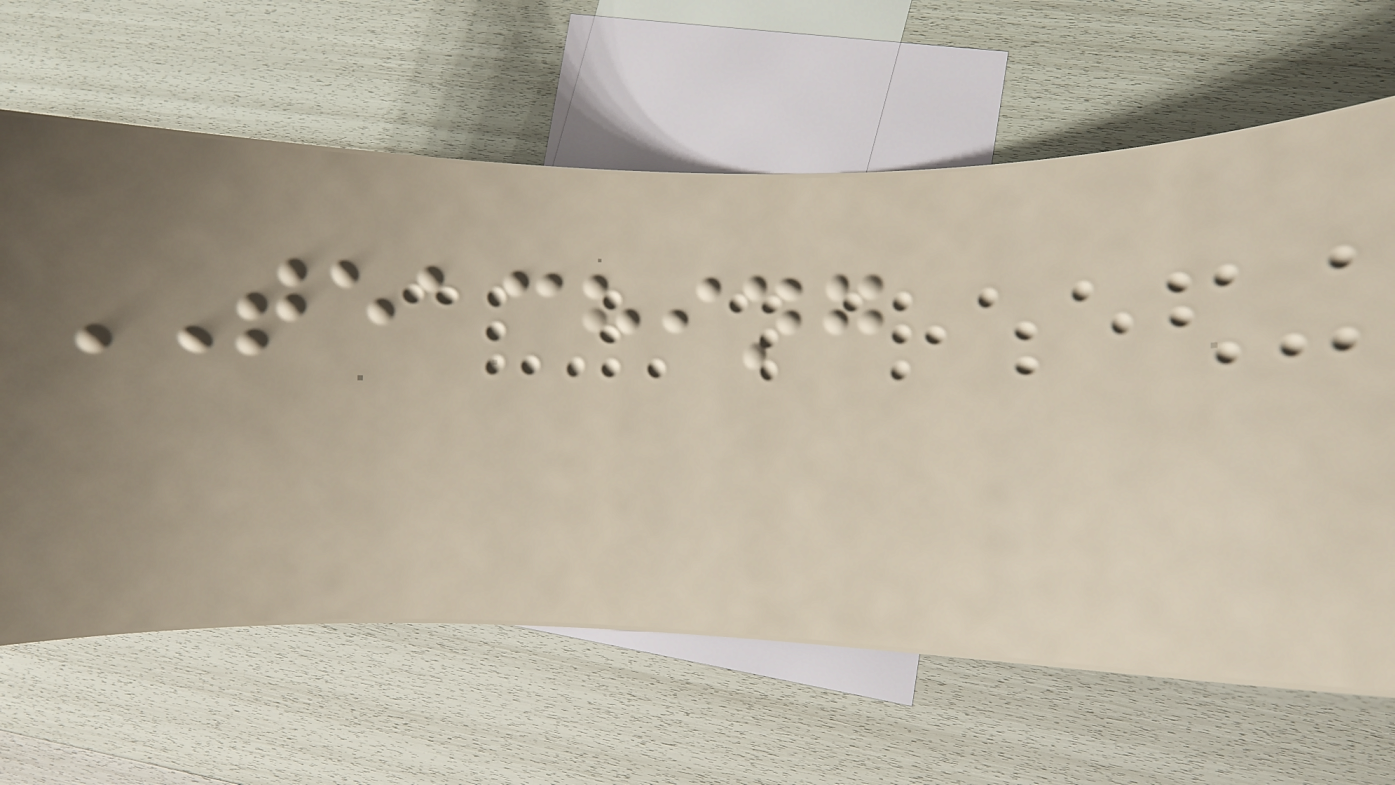TEACHING
